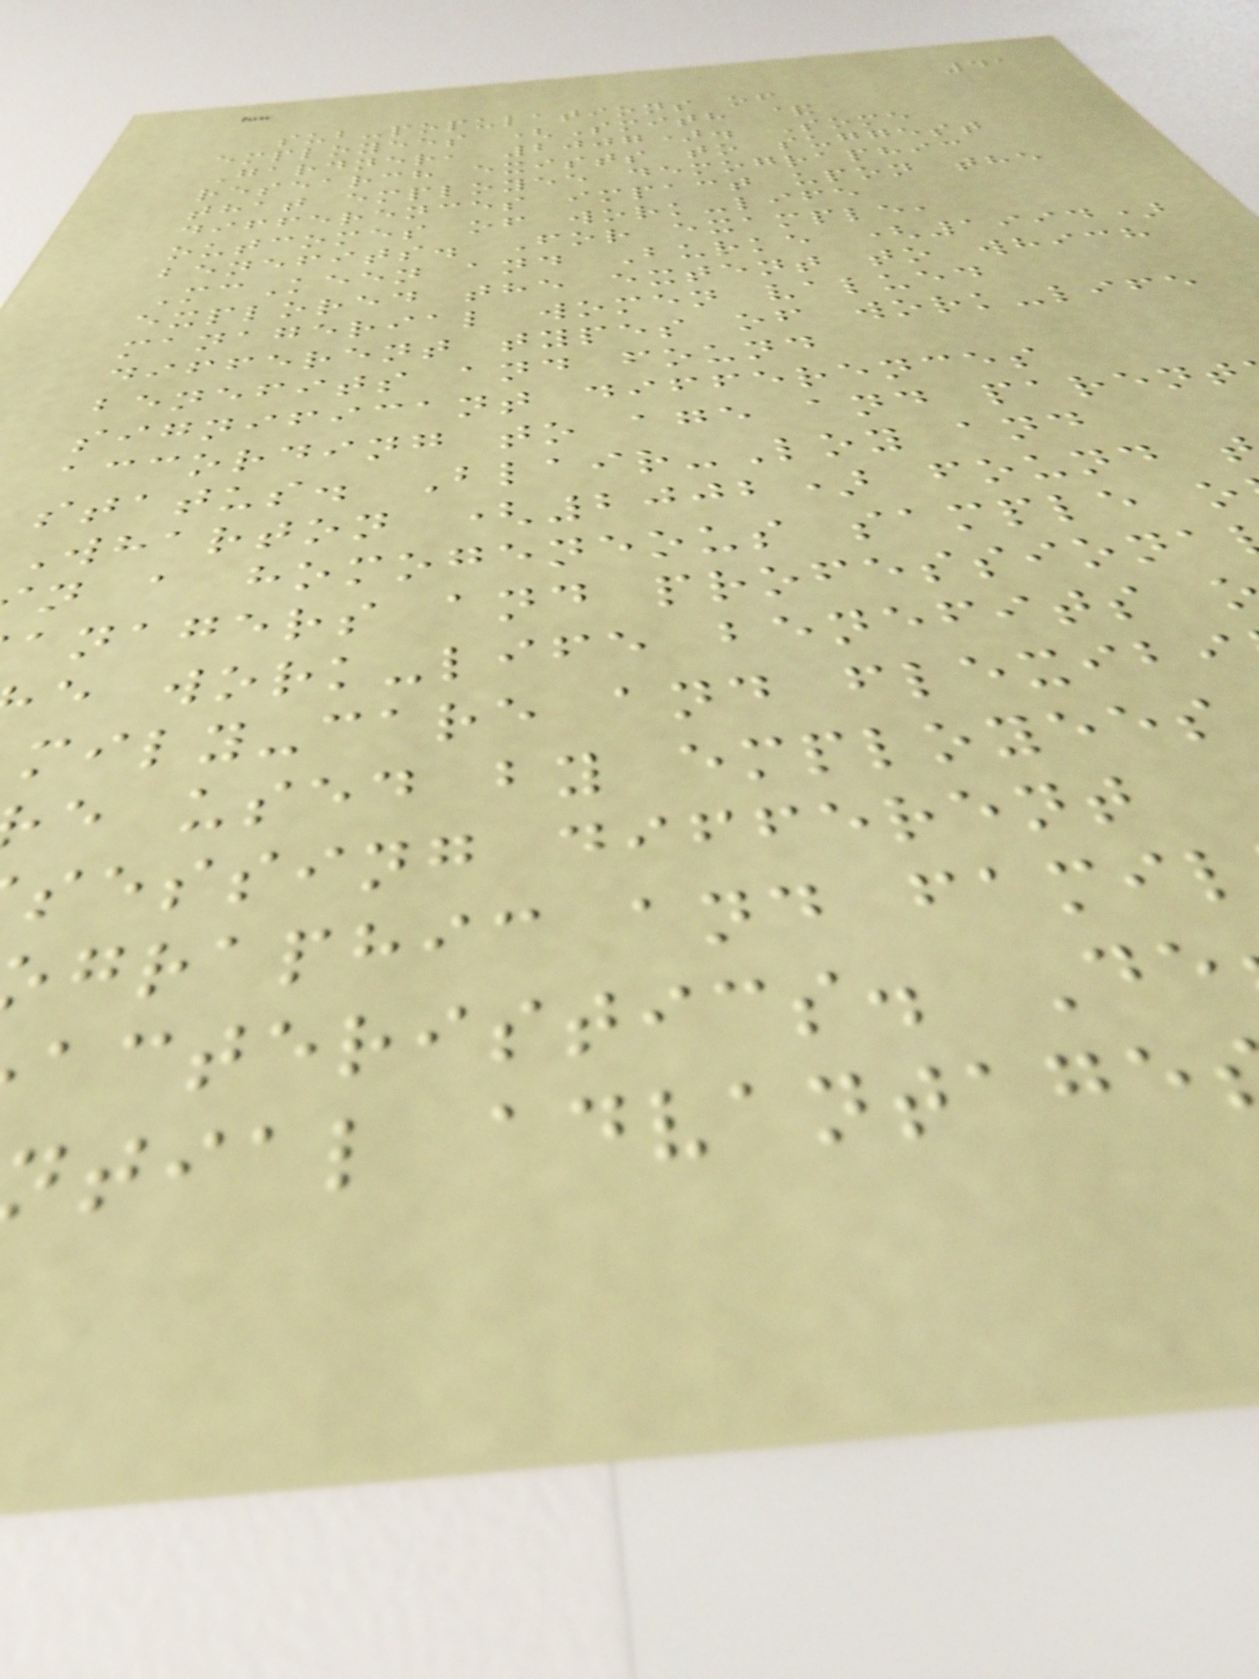41
sub-populations of
employees (Smith &
Gardner, 2007). Some
research exists to suggest
that employee demographic
differences impact upon the
outcomes of work-life
benefits. For example,
McKeen and Burke (1994)
explored the extent to which
managerial women valued
different types of work-life
benefits and found
significant differences
according to age and parent
status. Blair-Loy and
Wharton (2002) found
n a homogeneous sample o
anagers and professiona
e work-life benefits
mily-care and flexibi
e used by employees
sessing different
graphic and famil
acteristics. De
tial advantage
